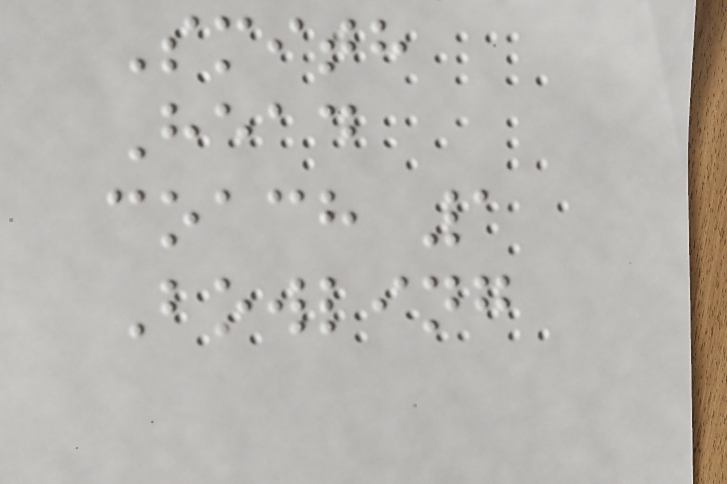Smith
Head
coach 1
Bowling
